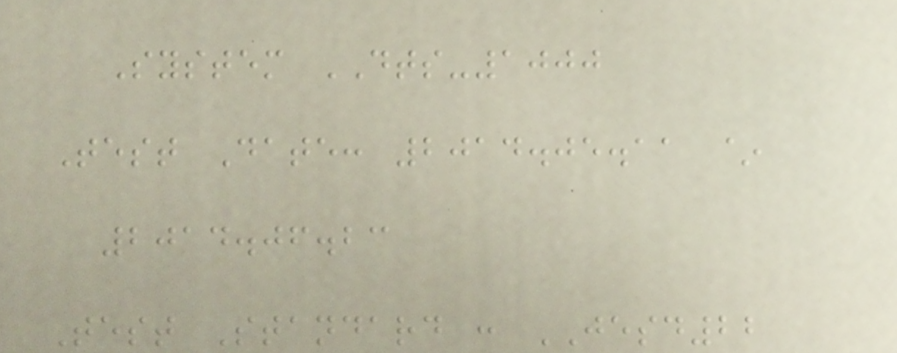System DTS-1000
Test Date: 2014.05.11 ~
2014.06.23
Test Standard : JESD22
